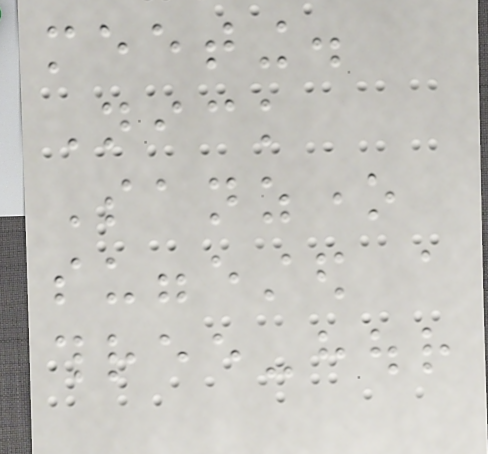meeting.
Nick
Sanzone
suggested a
three-hour
